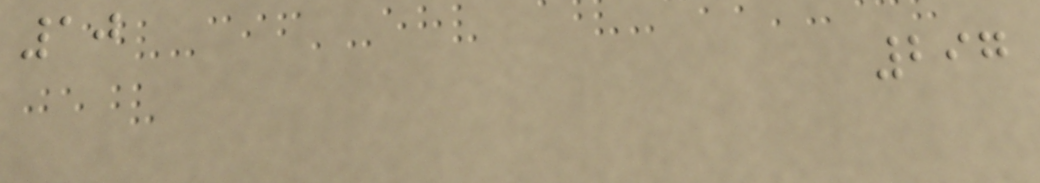10
297
